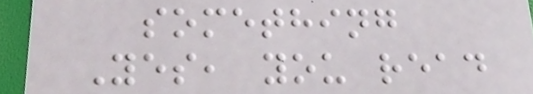something
Yes, you read
